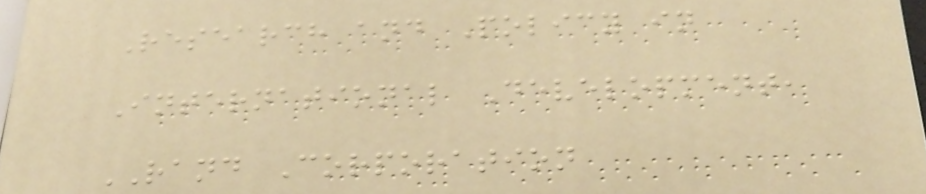Research and Policy in
International Development,
RAND Corporation
